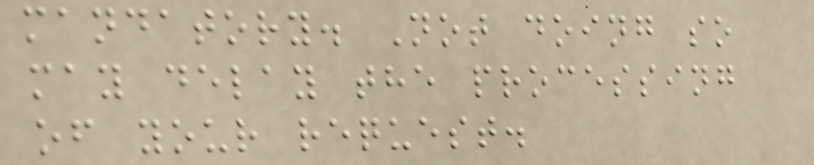mandatory. Not doing so
may delay the processing
of your request.
